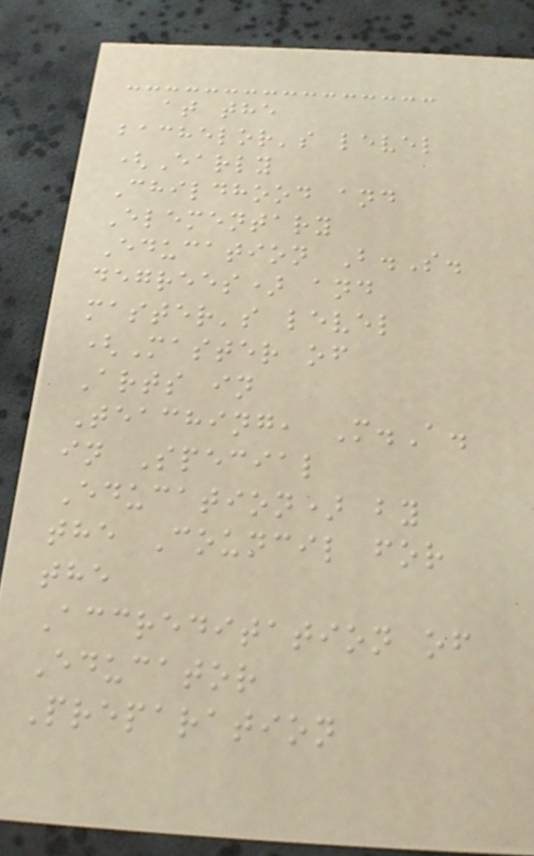at the
bachelor's level
(Early
Childhood and
Elementary
Education B.S.
degrees) and
master's level
(Master of
Arts in
Teaching, M.A.
in Special
Education) by
the Council for
the
Accreditation of
Educator
Preparation
